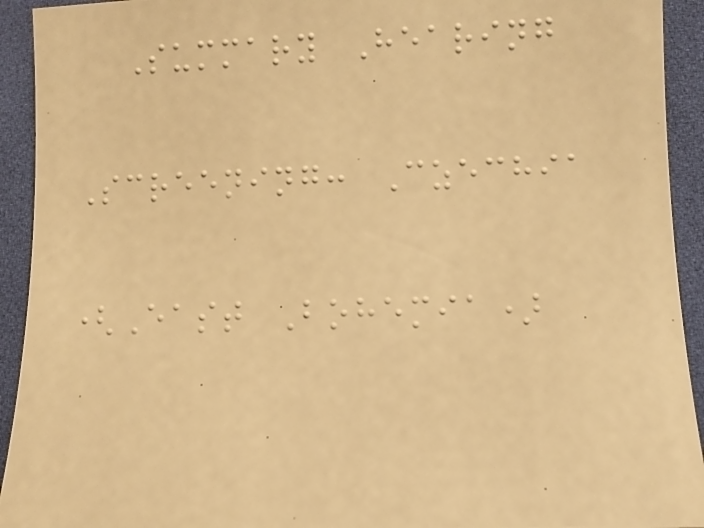Summary Hearing
Screening: Czechia
(East Bohemia)
